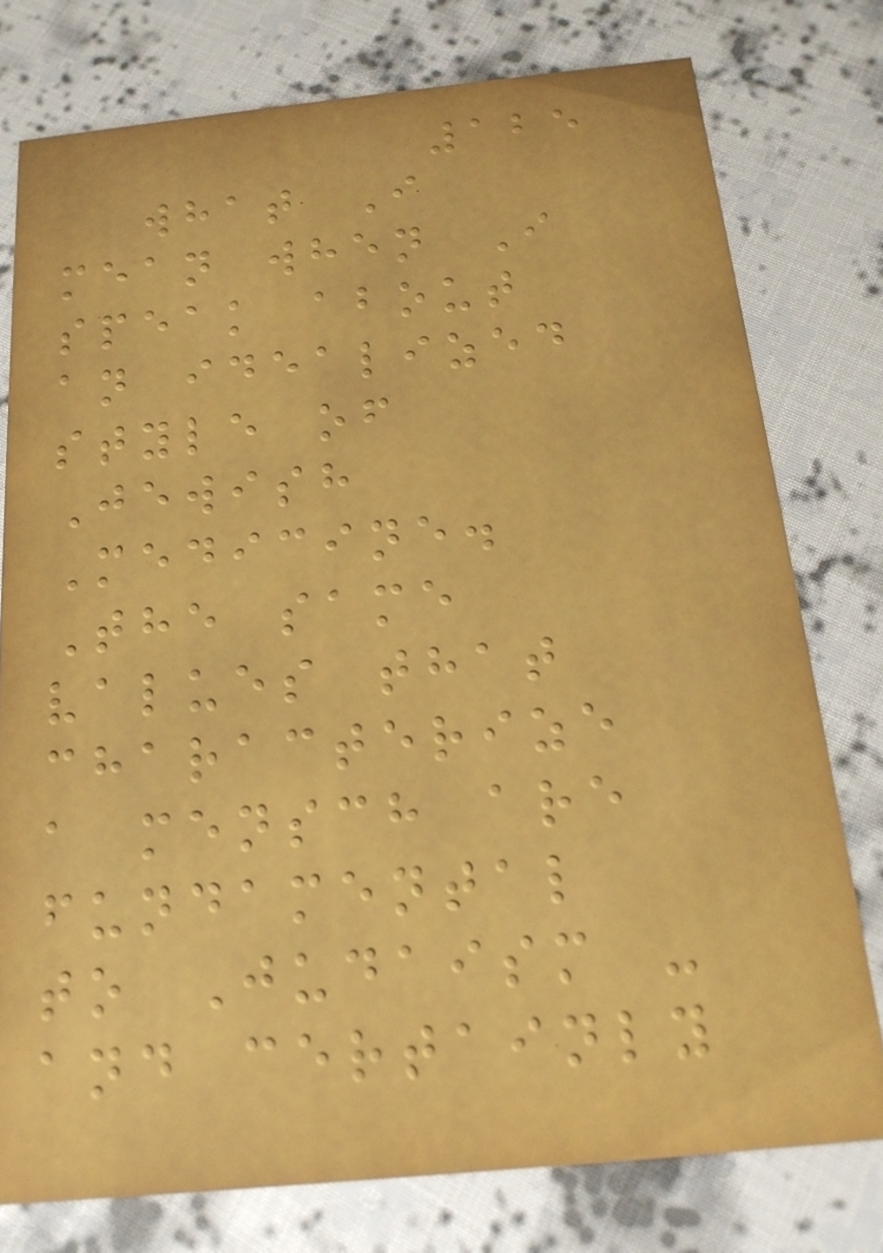125
what I
mean when I
speak about
an idealized
style of
Jewish
Medicine.
The same
values that
characterize
a mensch are
fundamental
to Judaism -
and certainly
